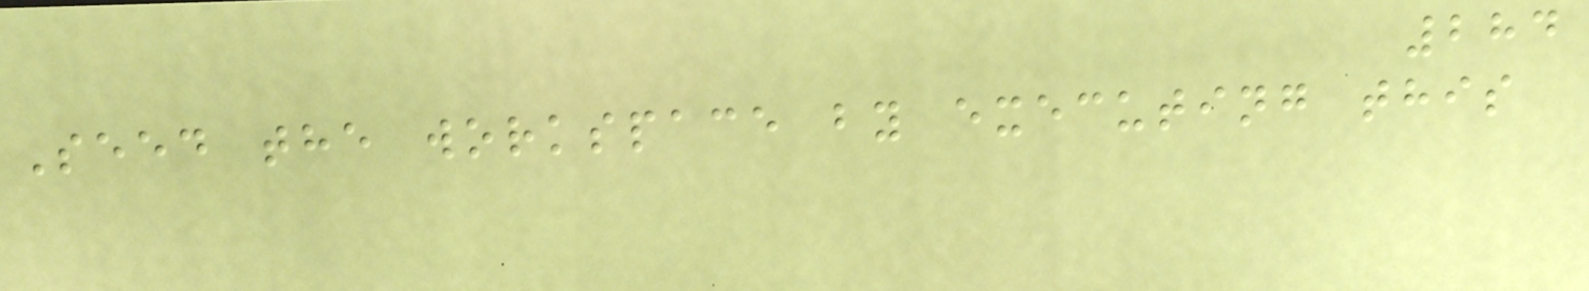284
Seed the workspace by executing this
